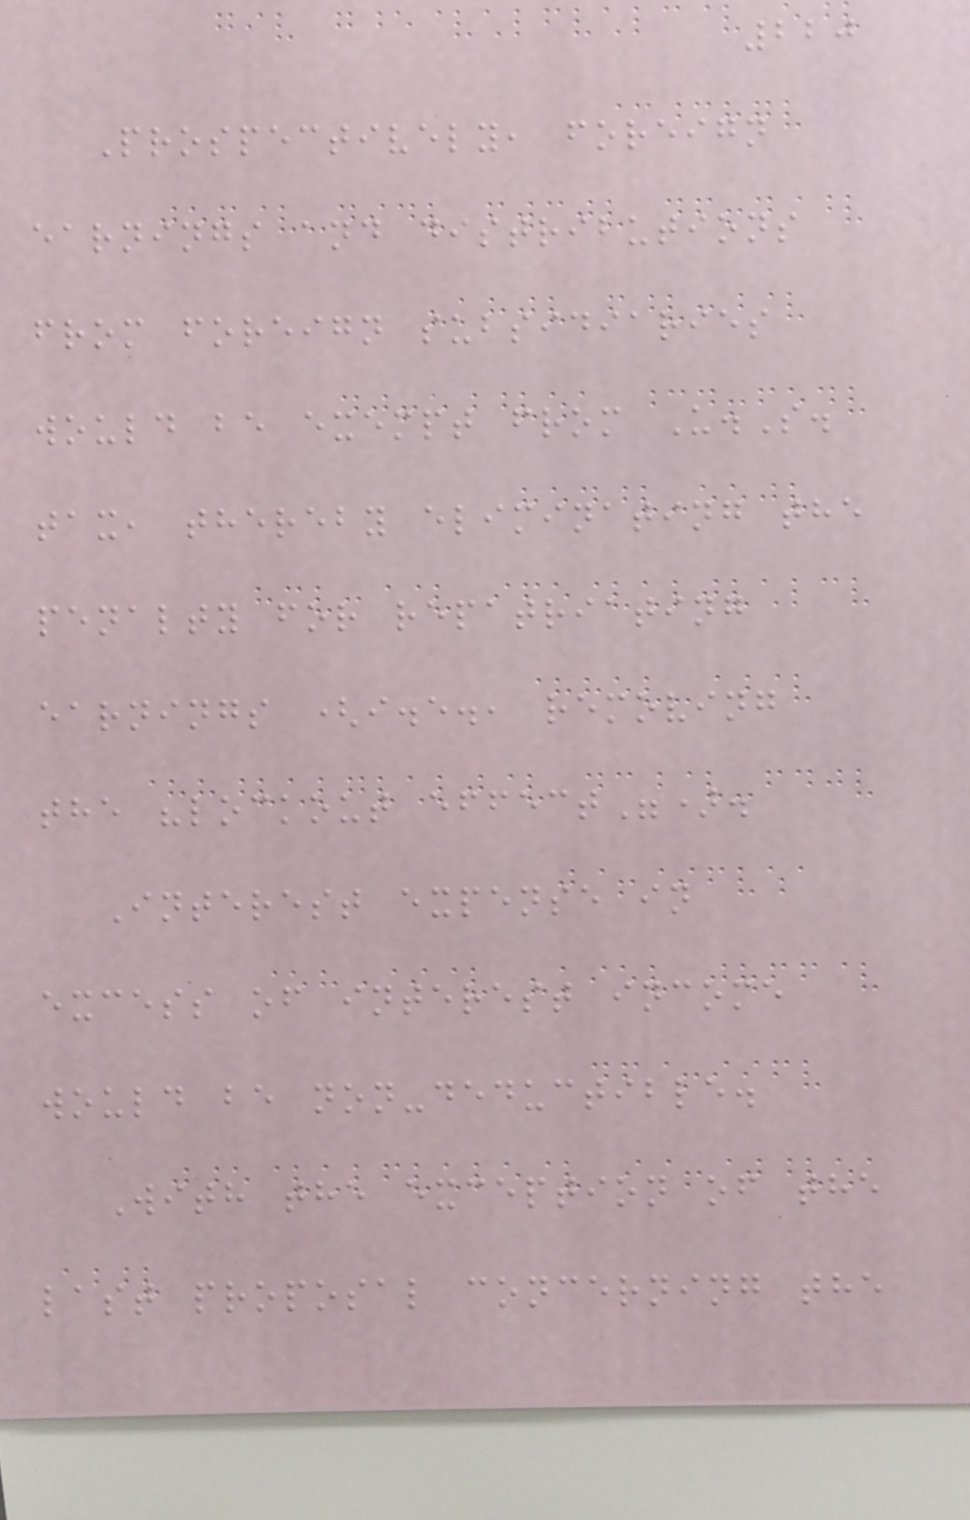220
Prospectively, foreign
earnings and distributions
from foreign subsidiaries
would be exempt from U.S.
tax, thereby eliminating the
penalty for repatriating
earnings (i.e., removing
the "lockout effect").
Interest expense in
excess of interest income
would be non-deductible.
With the exception of the
last proposal concerning the
